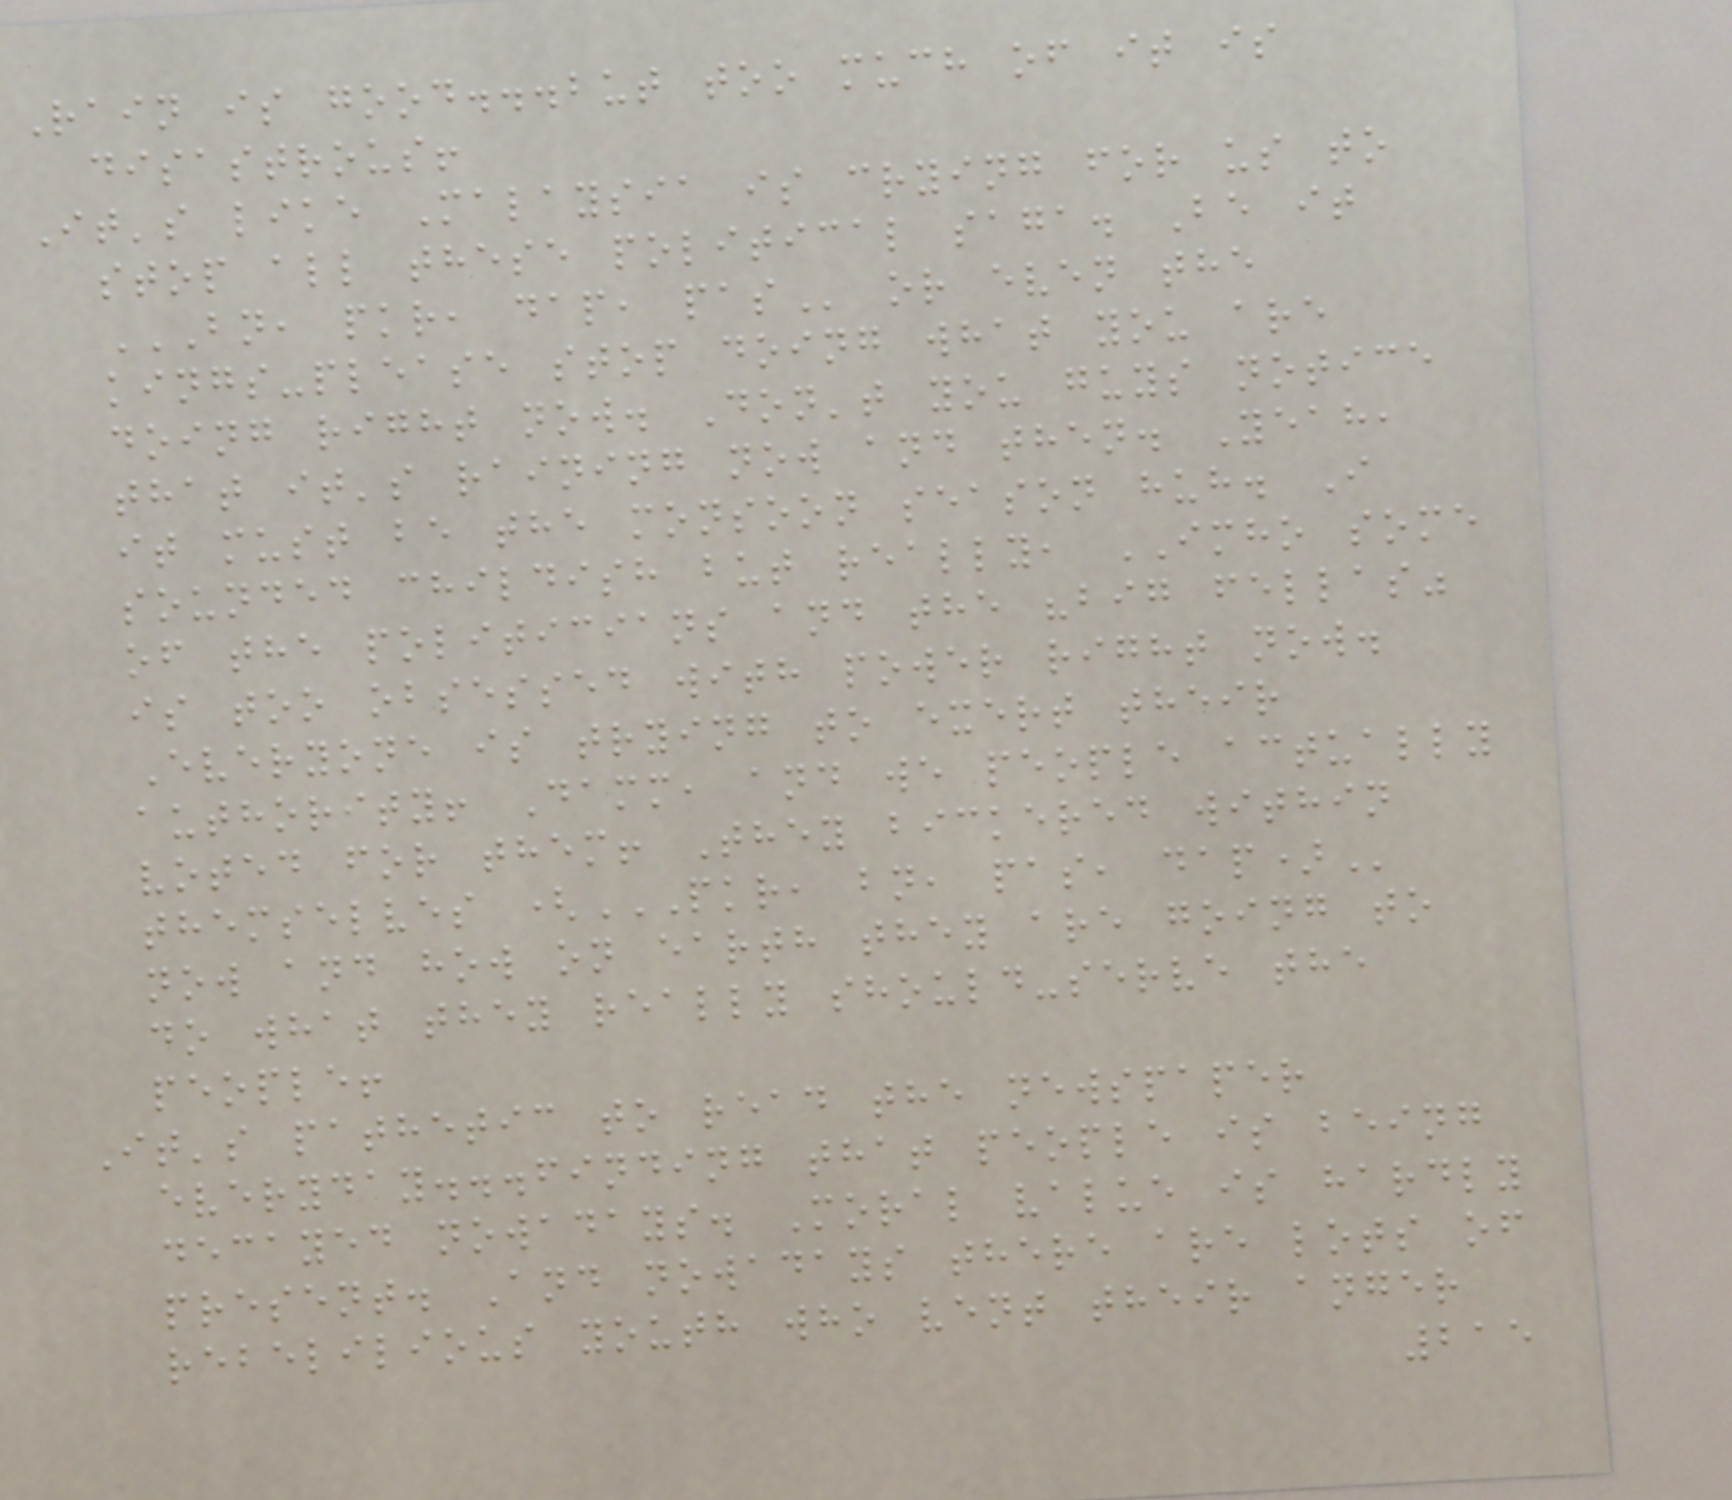Rain is good...but too much of it is
disastrous!
It's like Malaysia is crying for us to
stop all these political saga. Be it
BN, PKR, DAP, PAS or even the
kings-please stop doing what you are
doing right now. Don't you guys notice
that it's raining now and then. Yeah,
it must be the monsoon season huh. I
sounded childish but really, IMHO some
of the politicians and the "big fellas"
is too obsessed with power right now.
Everyone is trying to exert their
authority! Damm, and we people actually
voted for them! They bickered within
themselves (PKR, BN, PAS, DAP)
now and how on earth they are going to
do what they really should-serve the
people!
It's pathetic to read the newspaper
everyday...finding that people is being
decayed nowadays. Moral value is hardly
present. And nowadays there are lots of
rebelilious youth who vent their anger
215
